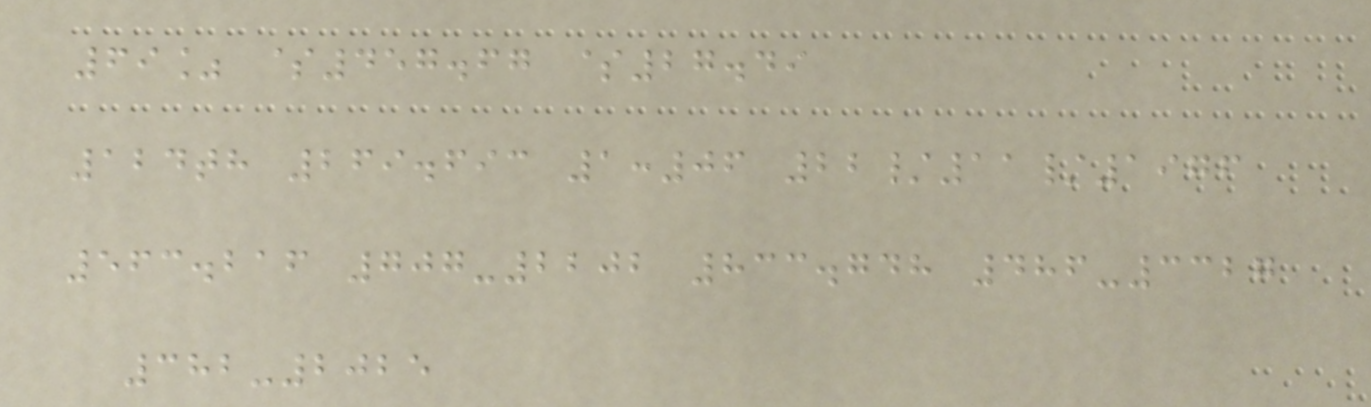69% $457.67 $27.49
124th 269.693 1:06 22/11/1976
563.216 707-2202 833.748 486-3327
382-2025
